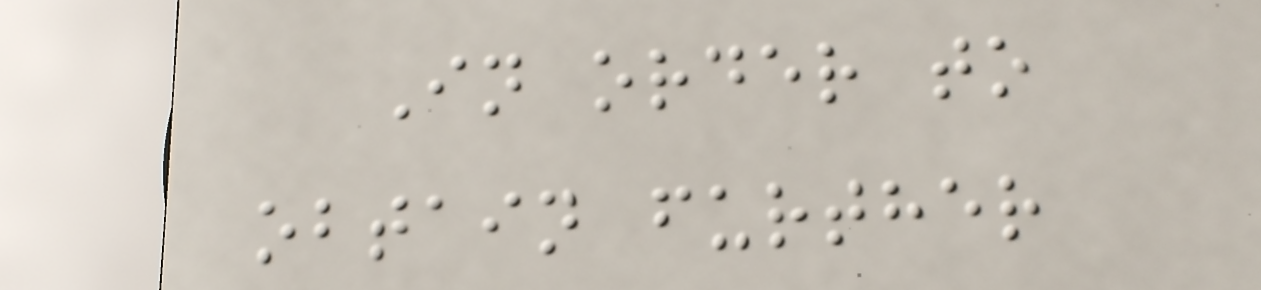In order to
obtain further
